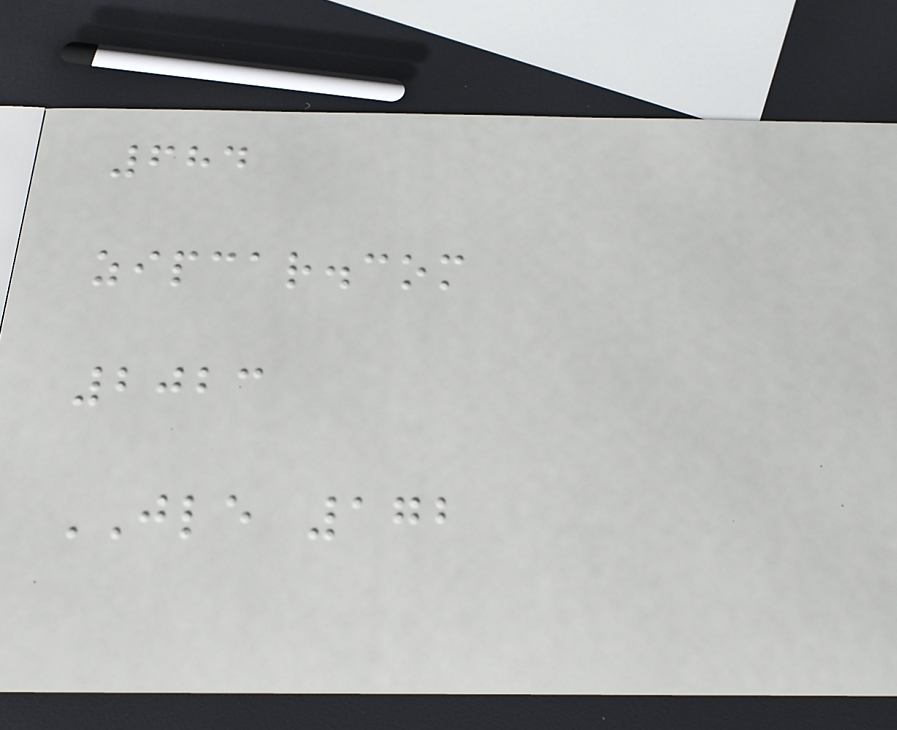684
zipcar.com
2023
JLE 172
